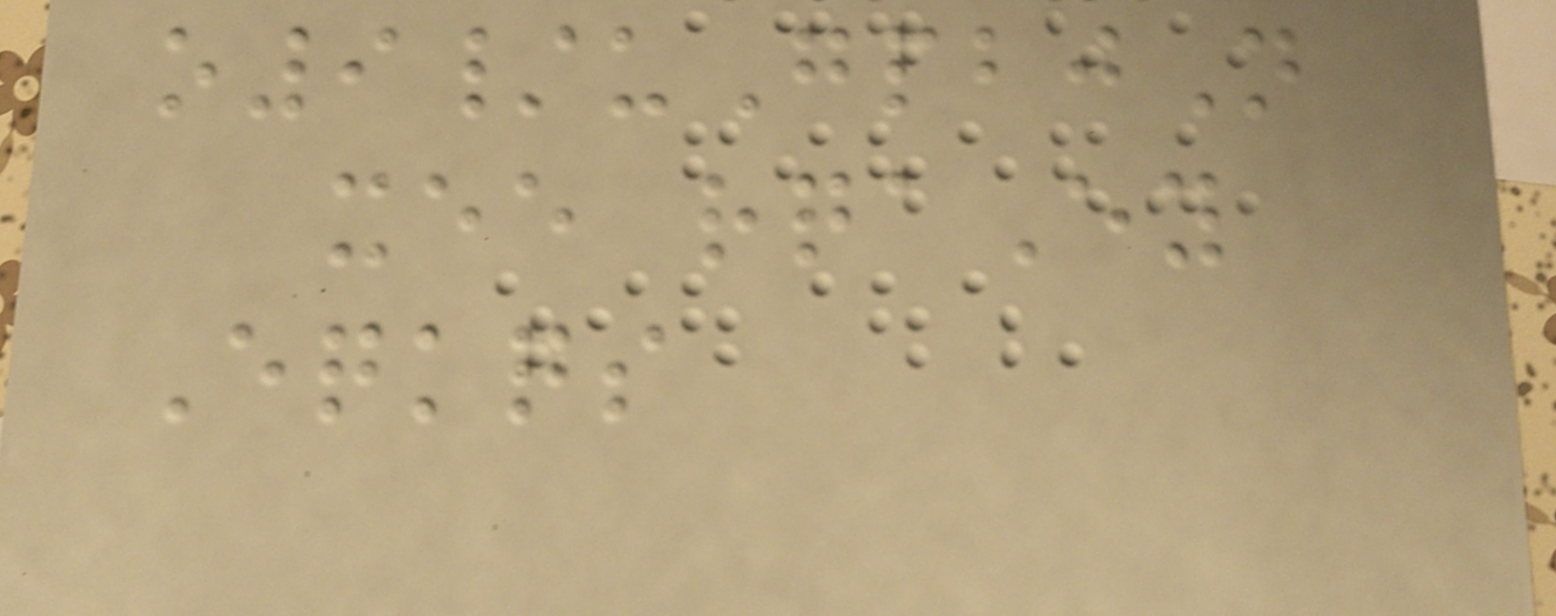o9/uGpbjN
xee rqaEy
Eqkqs
